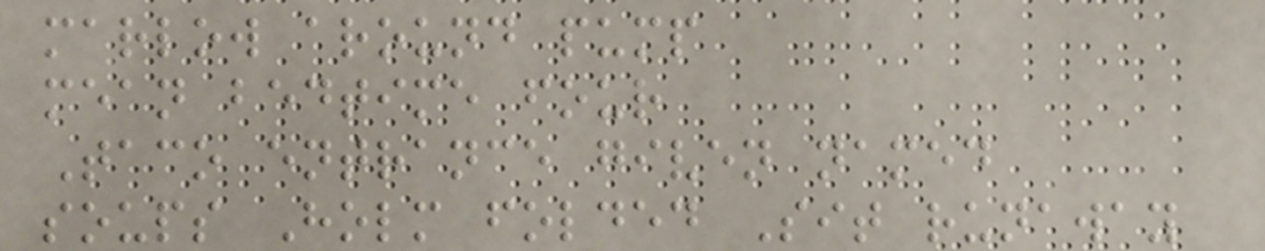marlow around pump
mean bedtime four
Taco entrance given named
soups Holm folded Sit runaway
